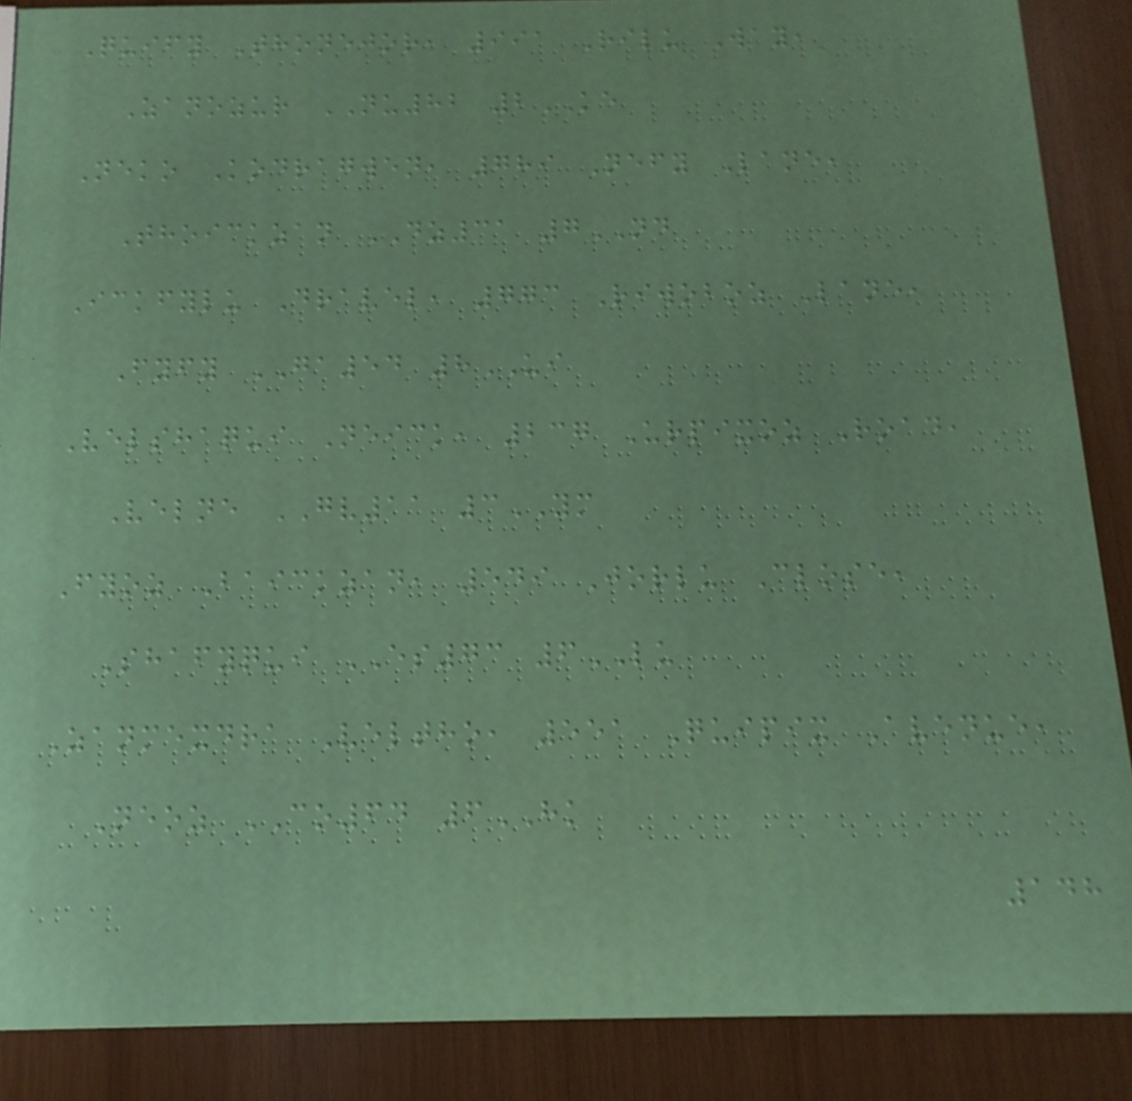Quify Thonejor, 991 Rilu Way,
Zanozur NU82 2KE
Neko Kodragwen, 789 Nefy Lane,
Thoickzan DZ31 7ND
Ickfylu Dravel, 773 Riwoboz Lane,
Fyfy GA54 8UI
Velshaqui Neick, 237 Urpixoz Road,
Velne GV11 3YM
Fyoz Baickzan, 549 Jorlu Close,
Shafyqui ES73 6LU
Zanmexdra Veltho, 551 Quipix Avenue,
Neoz CO64 6HK
148
